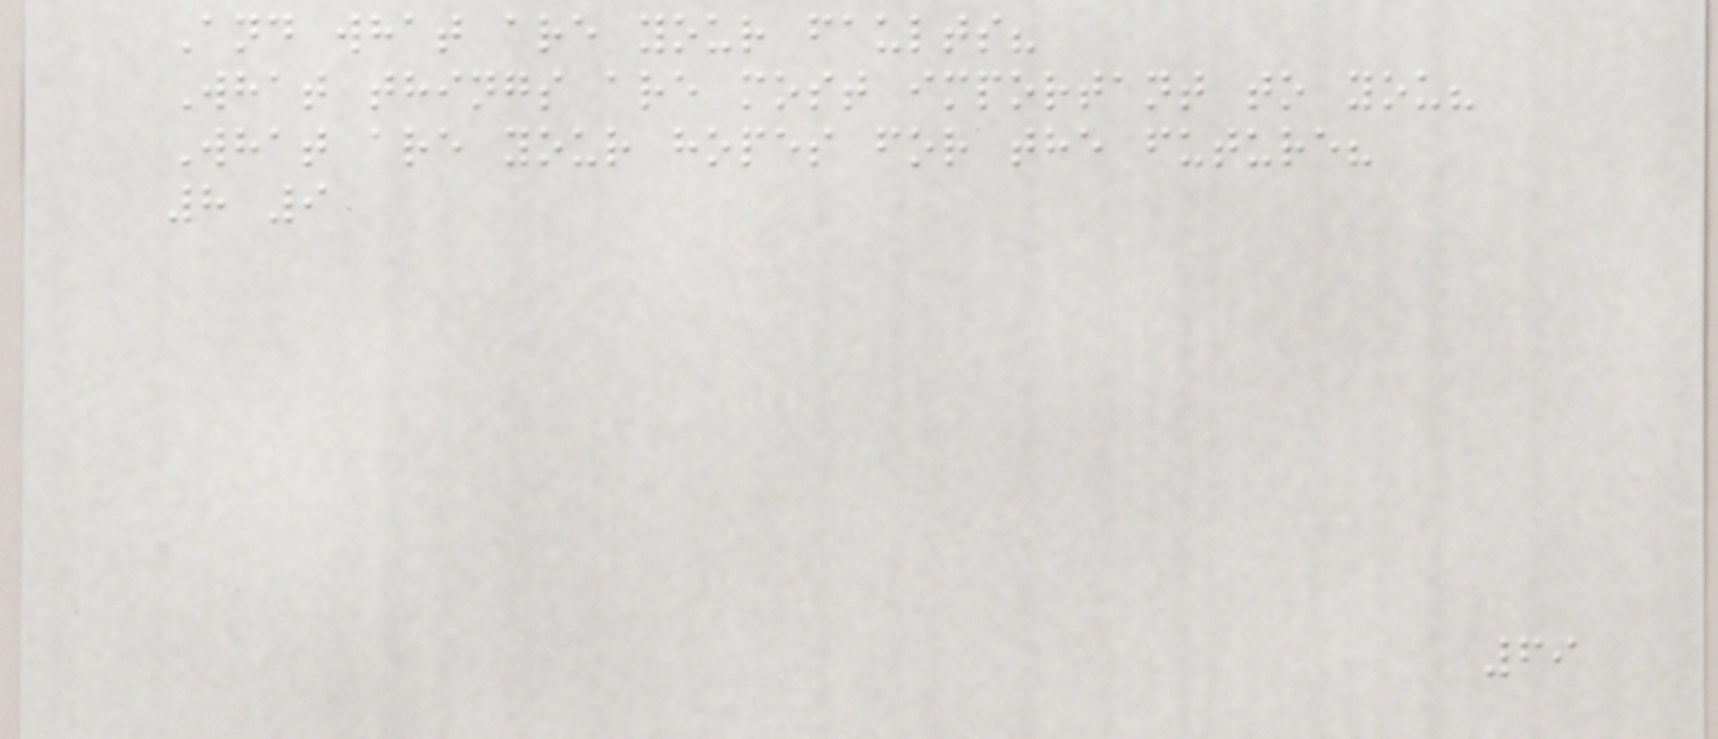And what are your faults?
What things are most important to you?
What are your hopes for the future?
8 9
69
